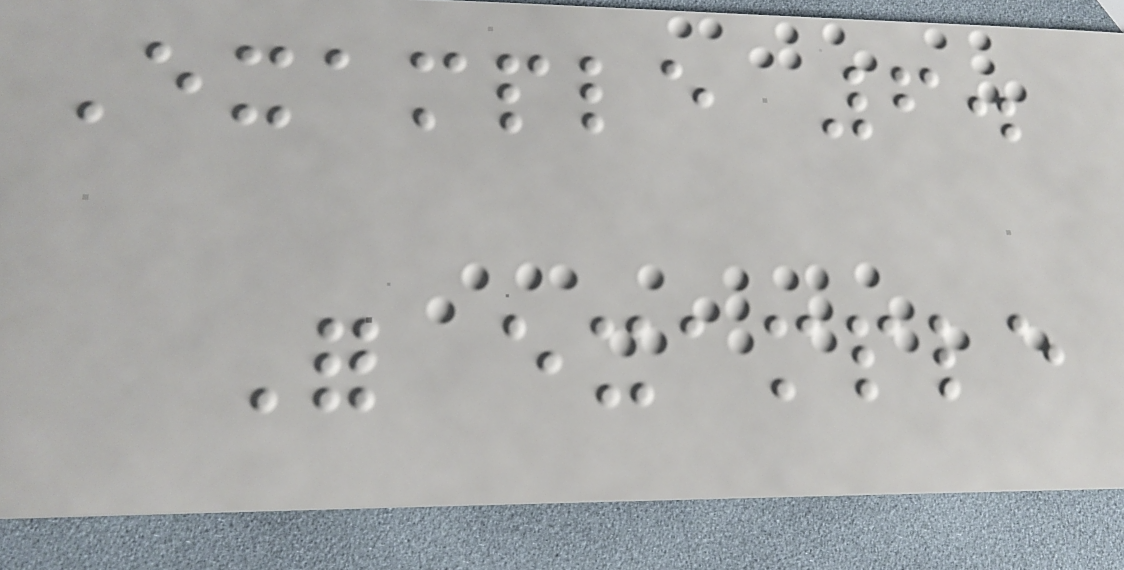Example 6.
For example
